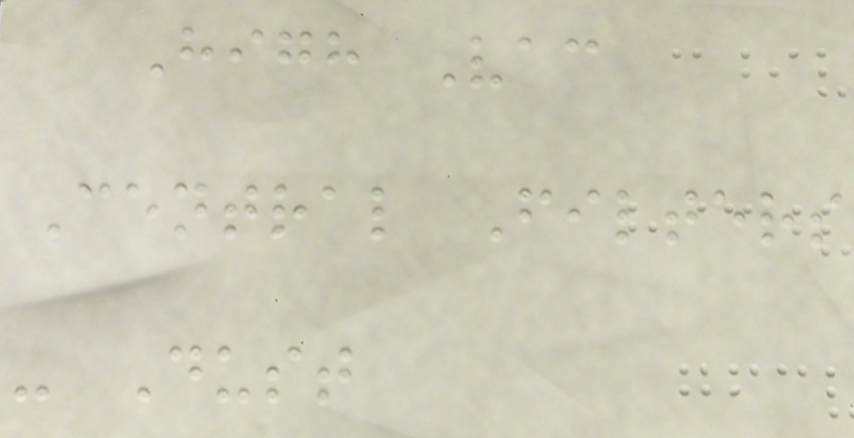High Vac
Central Filters
- Dust
